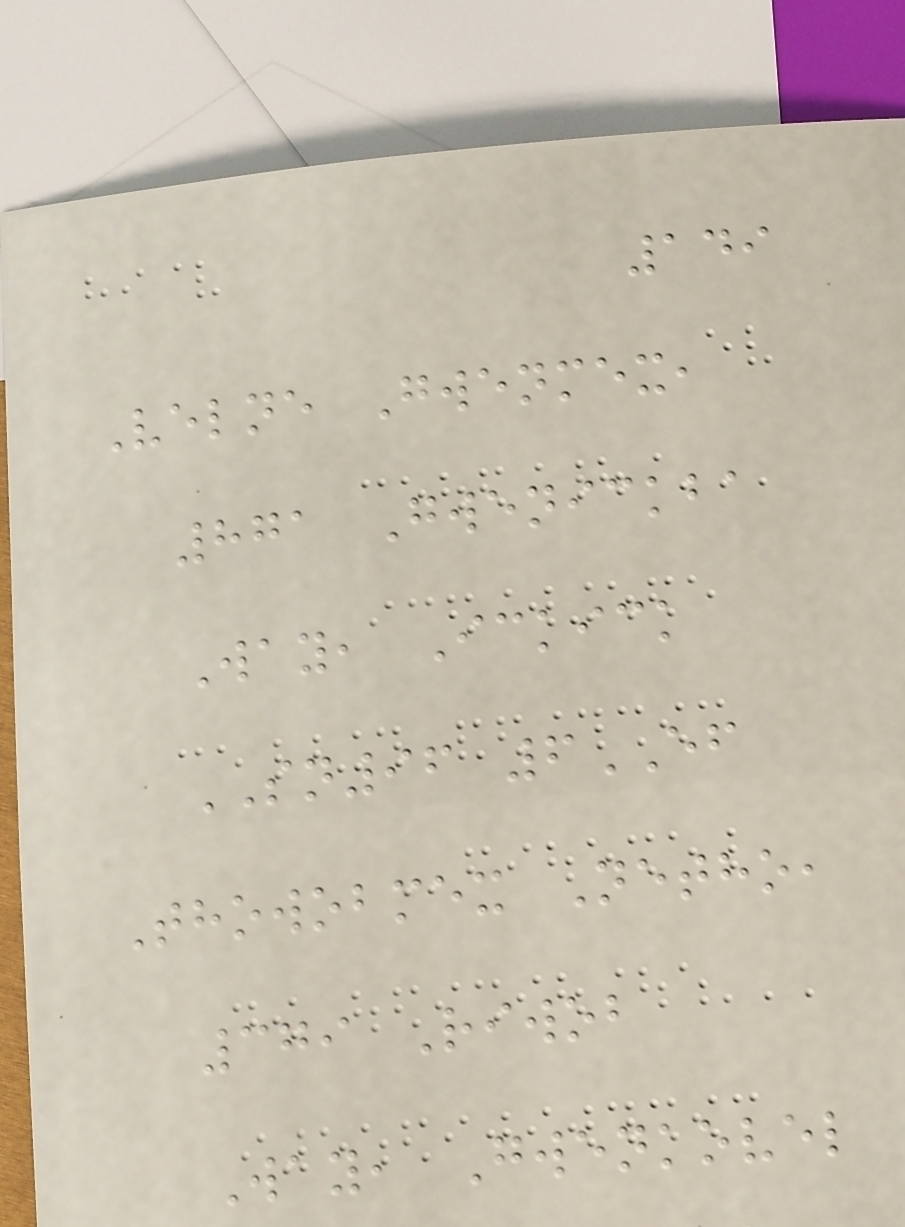149
Velne Gwenmex,
871 Gwenickba
Way, Ickick
SN96 6EF
Thowobmex Netho,
379 Riwob
Way, Gwenkovel
